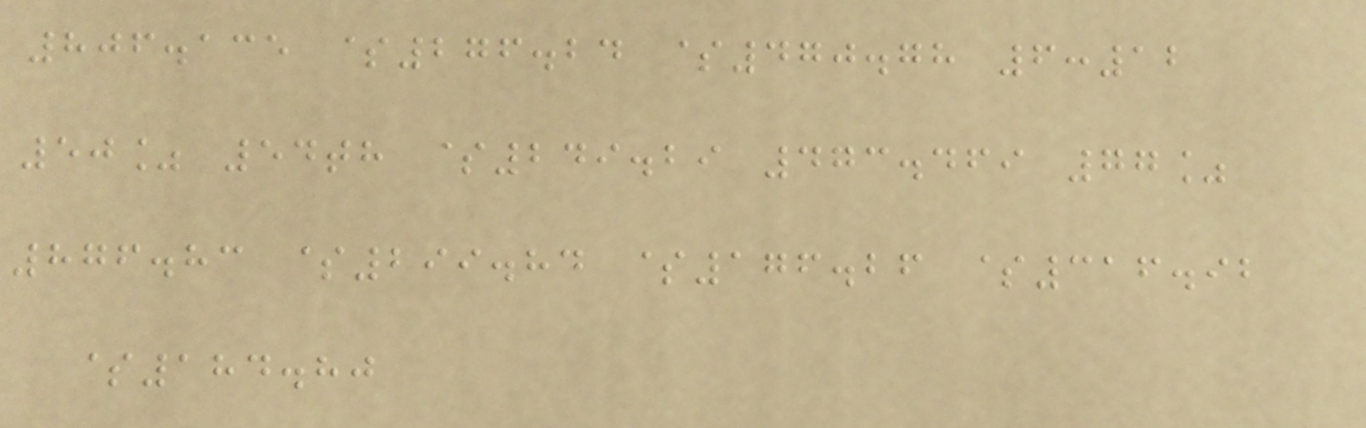806.135 $276.24 $470.78 6:12
50% 54th $249.29 473.469 77%
876.83 $299.84 $176.26 $316.92
$184.80
